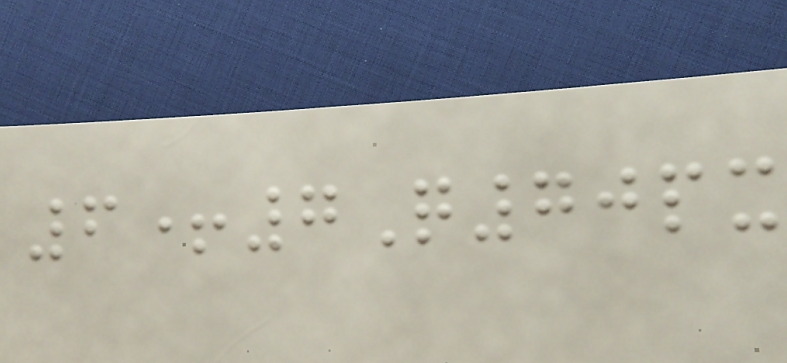6+7Q70px
